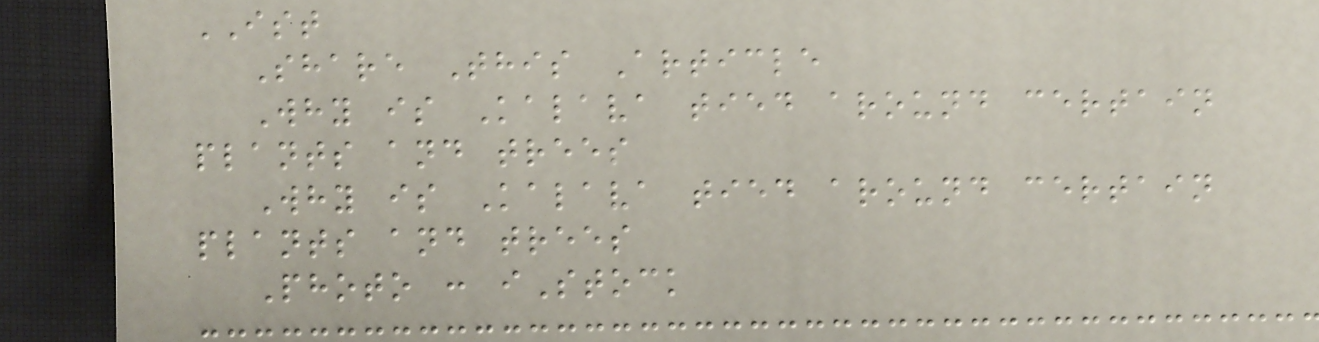IST
Share This Article
Why is Kalava tied around certain
plants and trees
Why is Kalava tied around certain
plants and trees
Photo : iStock
